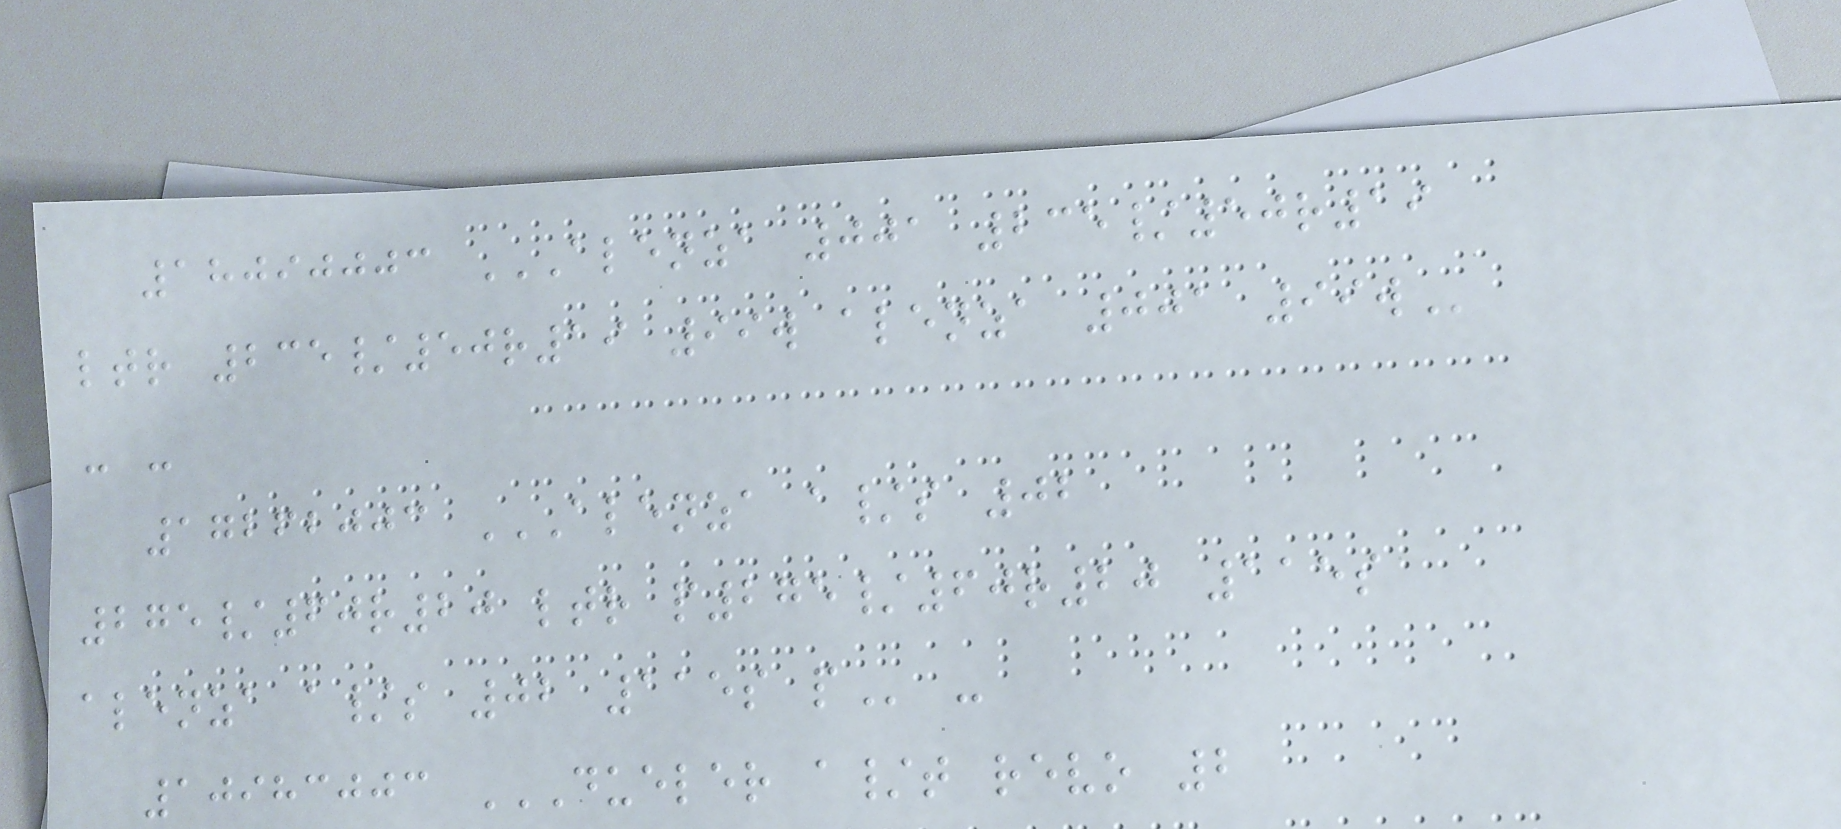18090003 ALENZA 001 235/50R19
LTR 235/50R19 99W ALENZA 001 99W
- -
17262003 ALENZA A/S 02
275/60R20 LTR P275/60R20 115S
ALENZA A/S 02 115S P -
10983003 DUELER A/T REVO 2
